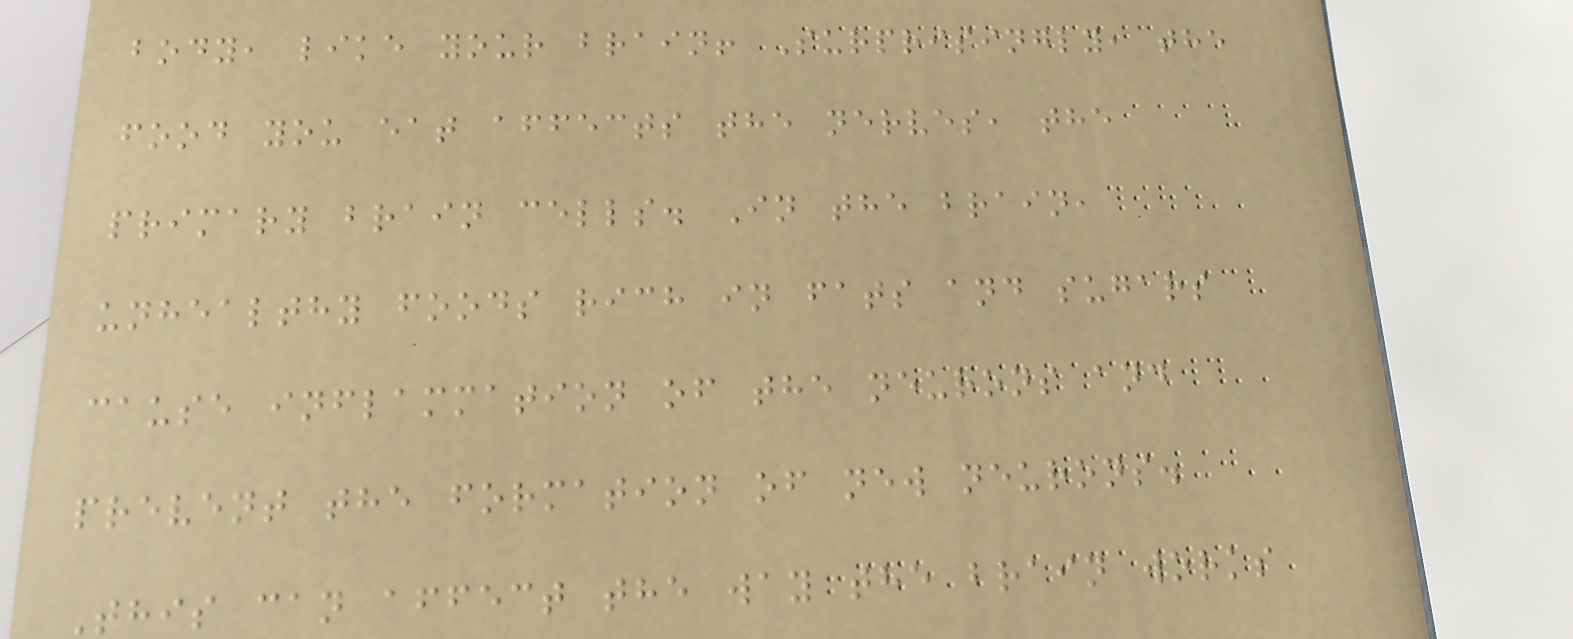body, like your brain! Surprisingly, the
food you eat affects the nerves, the
primary brain cells. In the brain,
unhealthy foods rich in fats and sugars
cause inflammation of the neurons and
prevent the formation of new neurons.
This can affect the way the brain works
